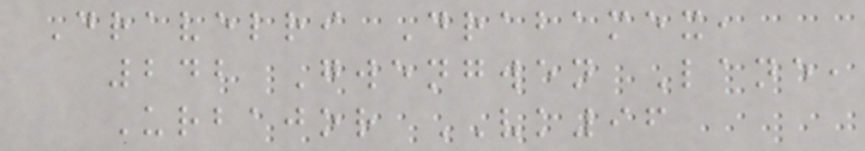Dravelri Drabamex,
242 Gwengwen Lane,
Urbajor VK96
